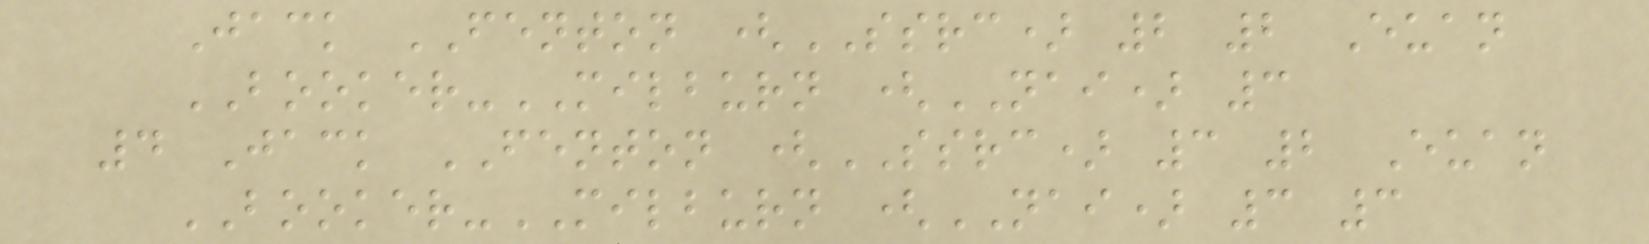Jack FENTON (SSRC) 2 2 Euan
BOOKER-MILBURN (NAI) 3
4 Jack FENTON (SSRC) 3 2 Euan
BOOKER-MILBURN (NAI) 3 3
